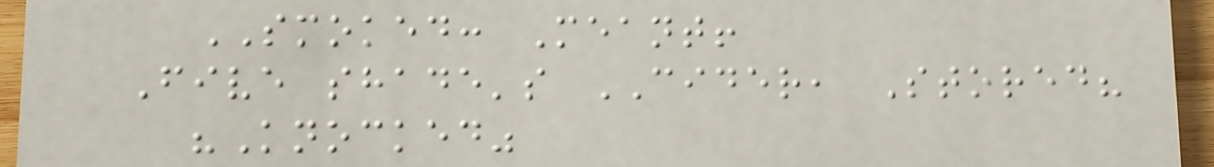SMOKED: Meant!
Five shade's CIDER, Stored?
"Knocked"
